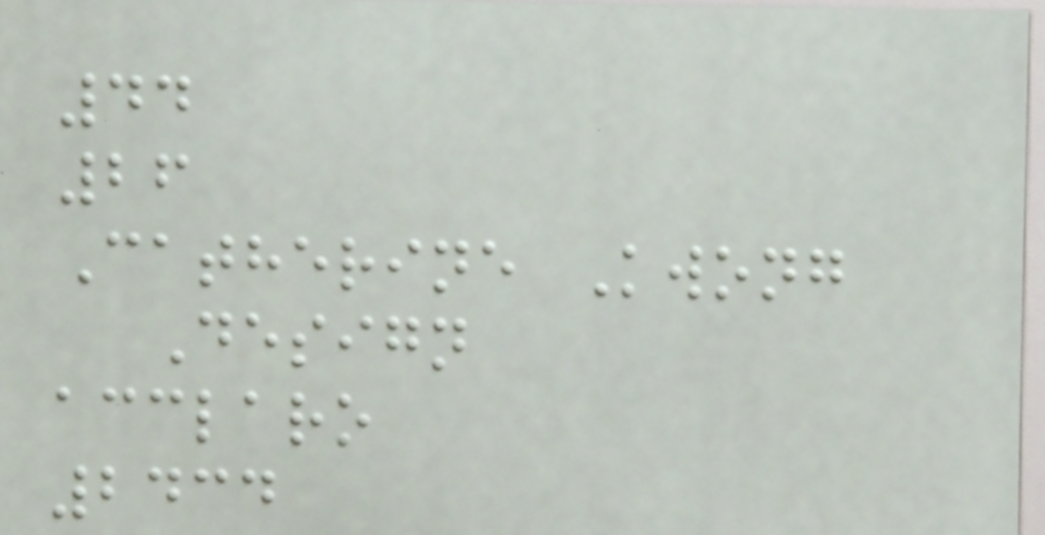44
26
Catherine Kwong
Design
acclaro
2434
